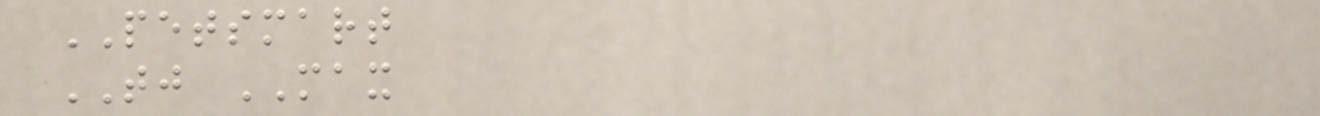PETSMART
TJ MAX
